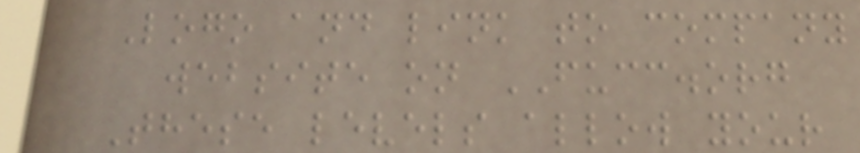Logo and link to company
website on FUCC.org
These levels allow your
